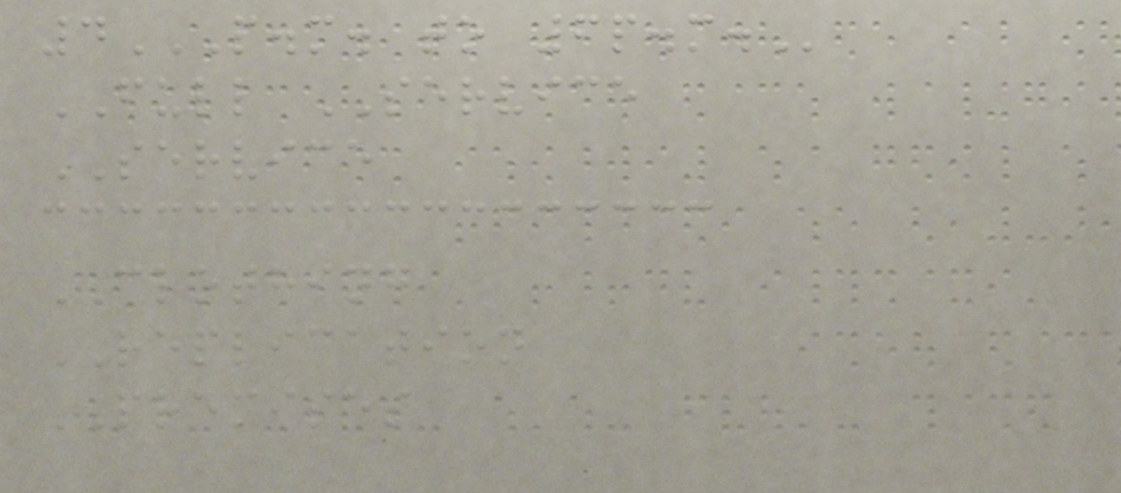4P.M. TO 6P.M.
FULL SERVICE
SERVICE
CLOTHING
REPLICATION
PREMISES
